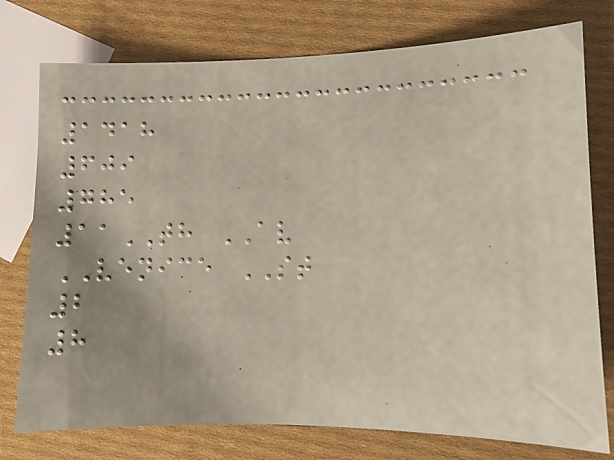1418
609
785
11TH AV
VENICE ST
2
8
